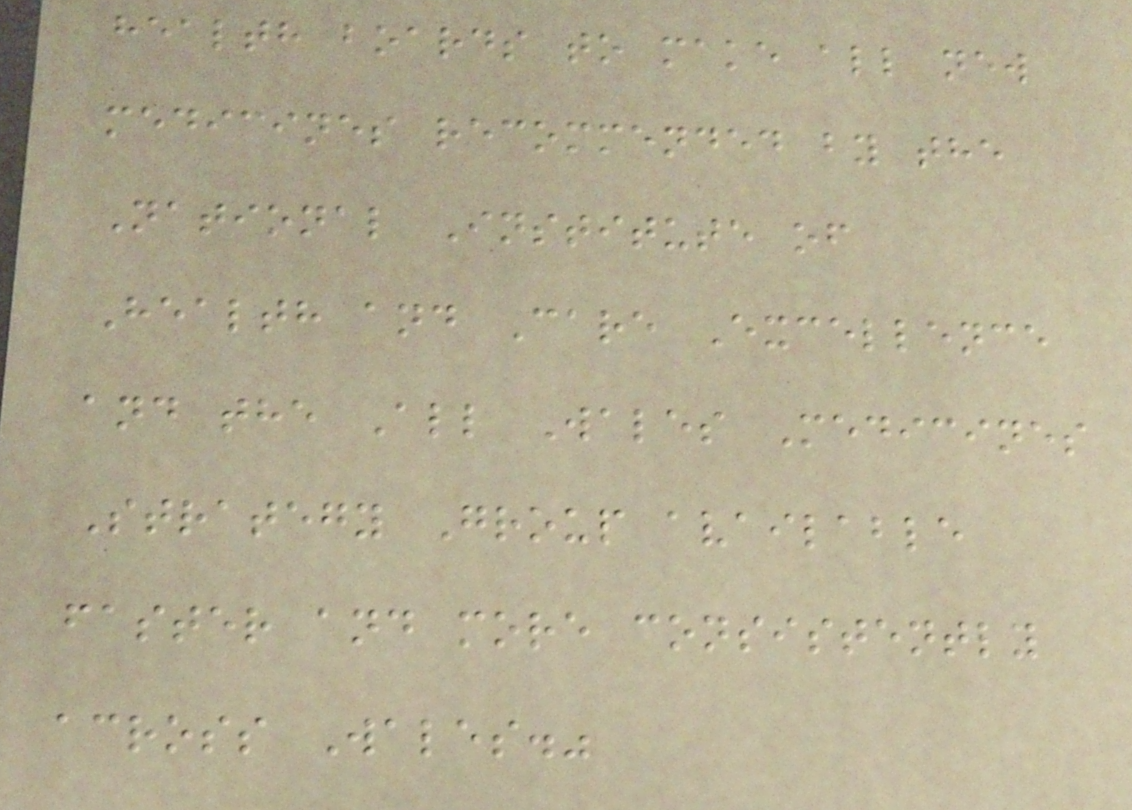health boards to make all new
medicines recommended by the
National Institute of
Health and Care Excellence
and the All Wales Medicines
Strategy Group available
faster and more consistently
across Wales."
